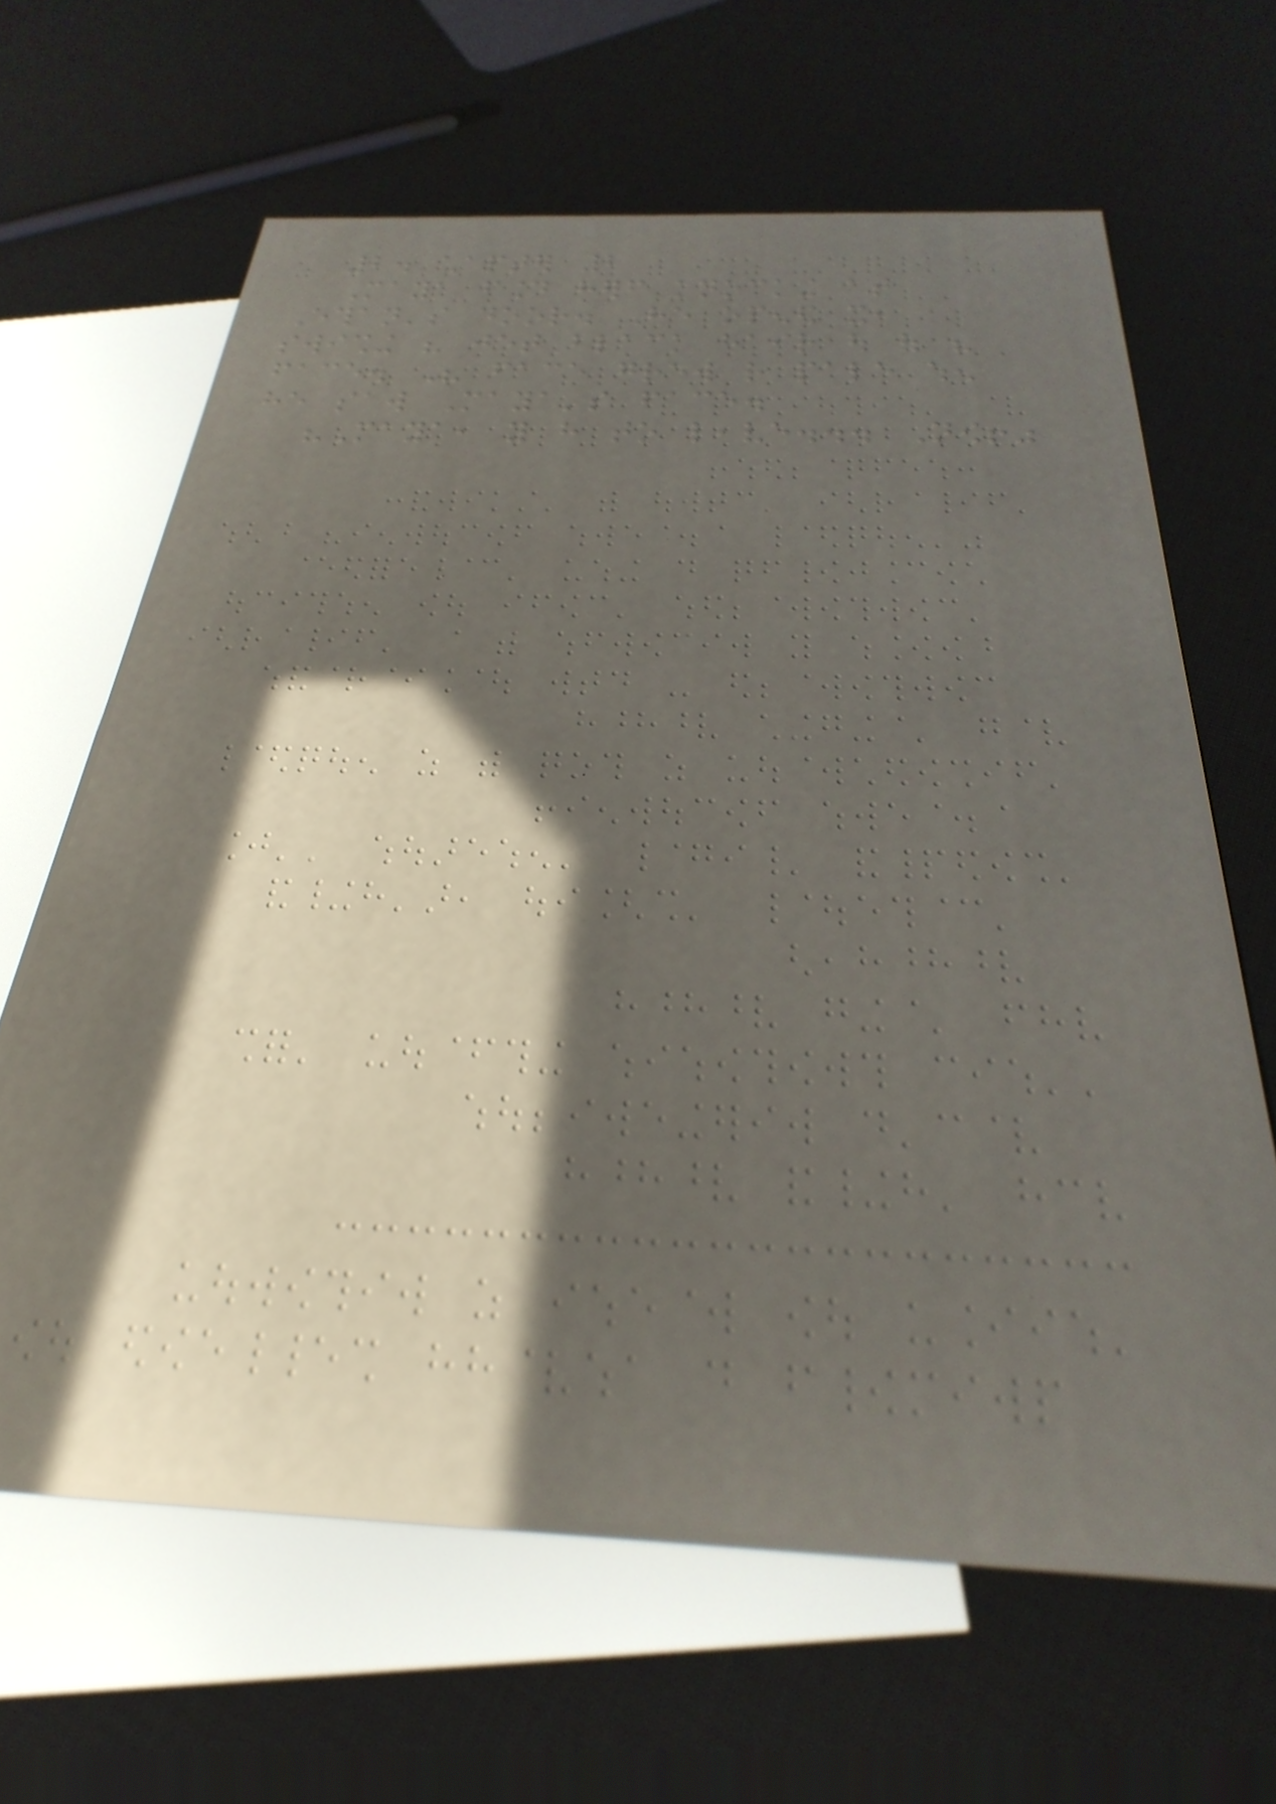2. chapter 2
Maya found herself knocking at
Ethan's door. He opened it,
swishing his jet black hair out of his
face. His face grew rather pale when
he saw Maya's face.
"Maya, you have to leave... Now!"
